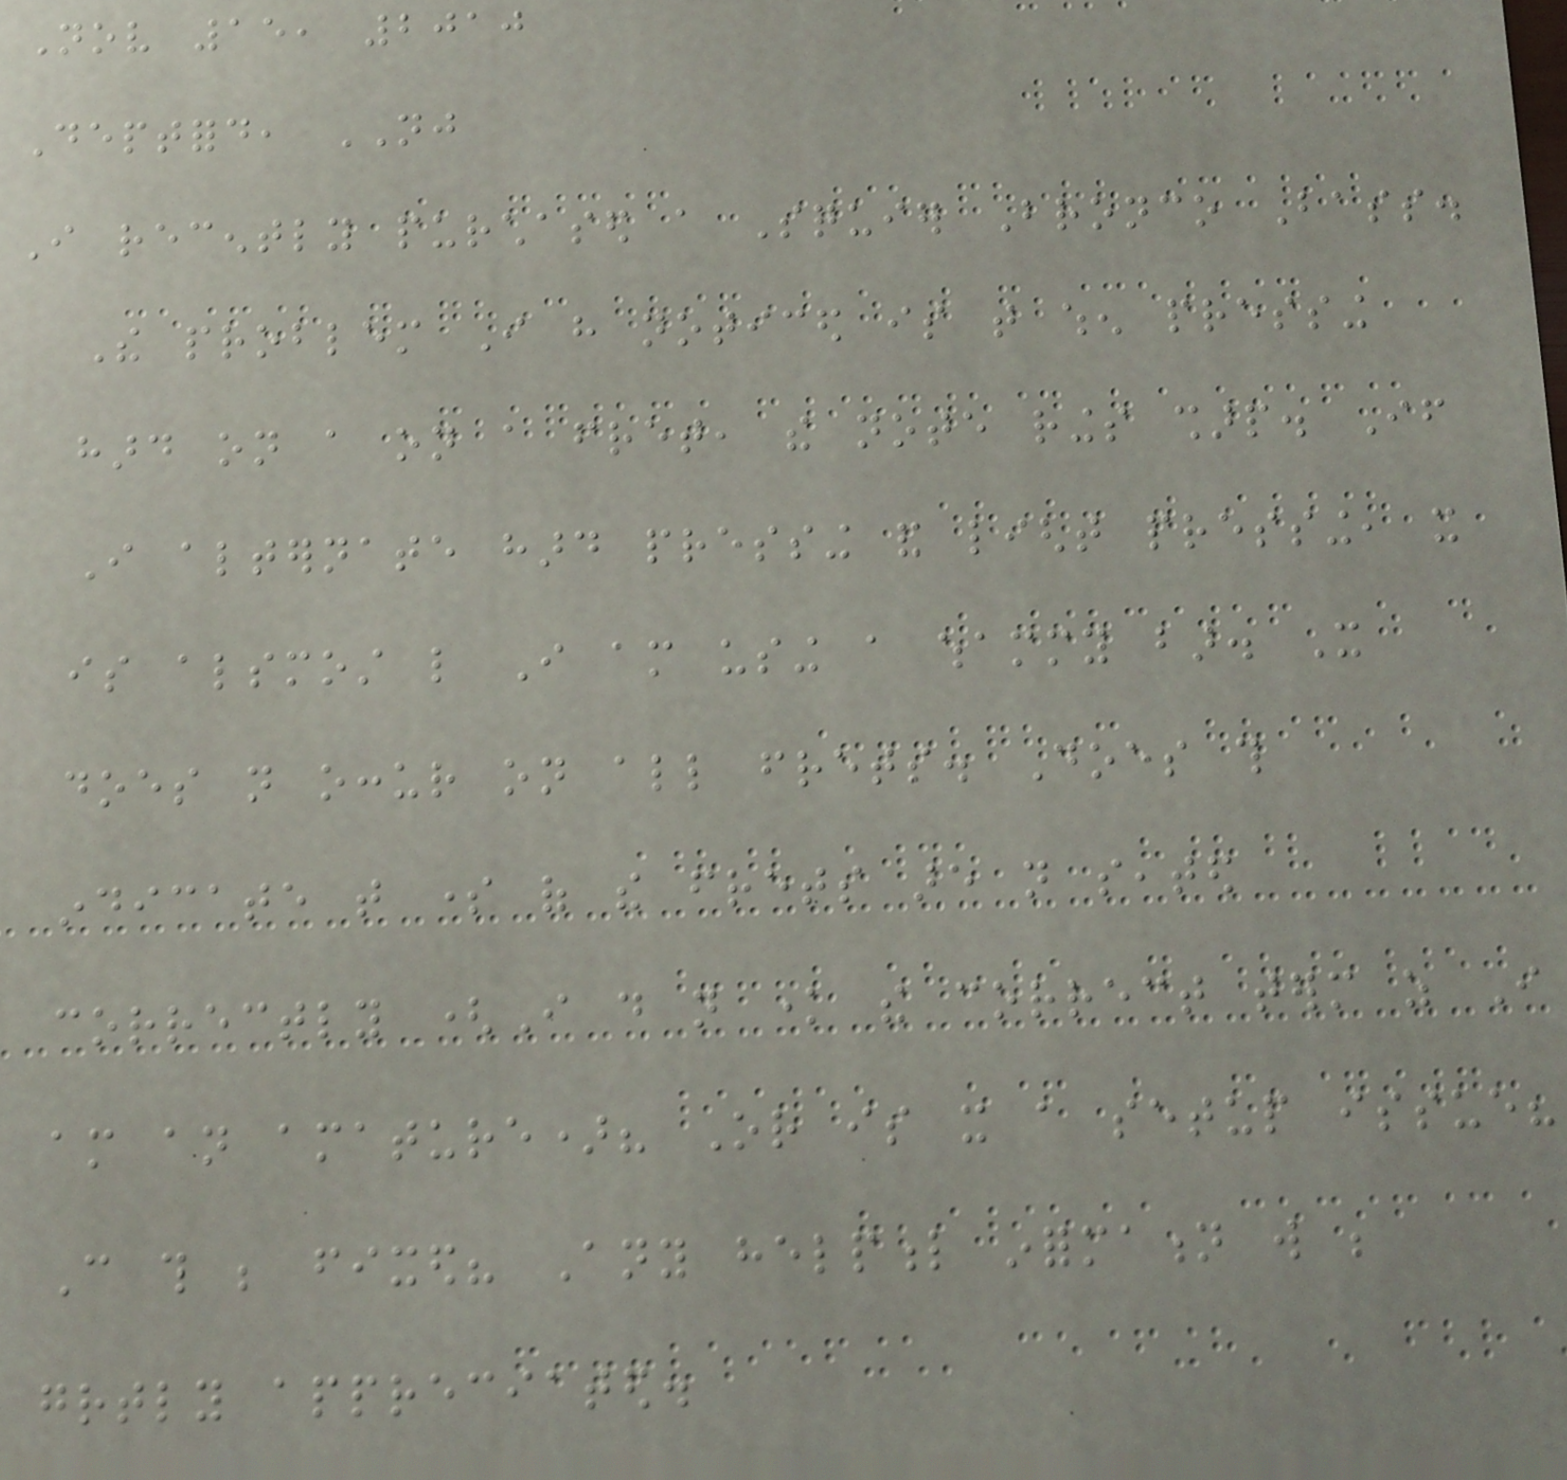Nov 15, 2010
Deptford, NJ
I recently purchased a Squier Bronco Bass.
The problem I have noticed is that when pressing
hard on a on a fret, the note rings sharp. If
I alternate hard pressing and light pressing, it
is alsmost like I am using a whammy bar. It
does not occur on all frets. Does this
indicate that some of the frets are not seated
correctly (I do not know the correct term as I
am an amature)? Or is it a setup issue?
Can this be fixed? Any helpful information will be
greatly appreciated.
